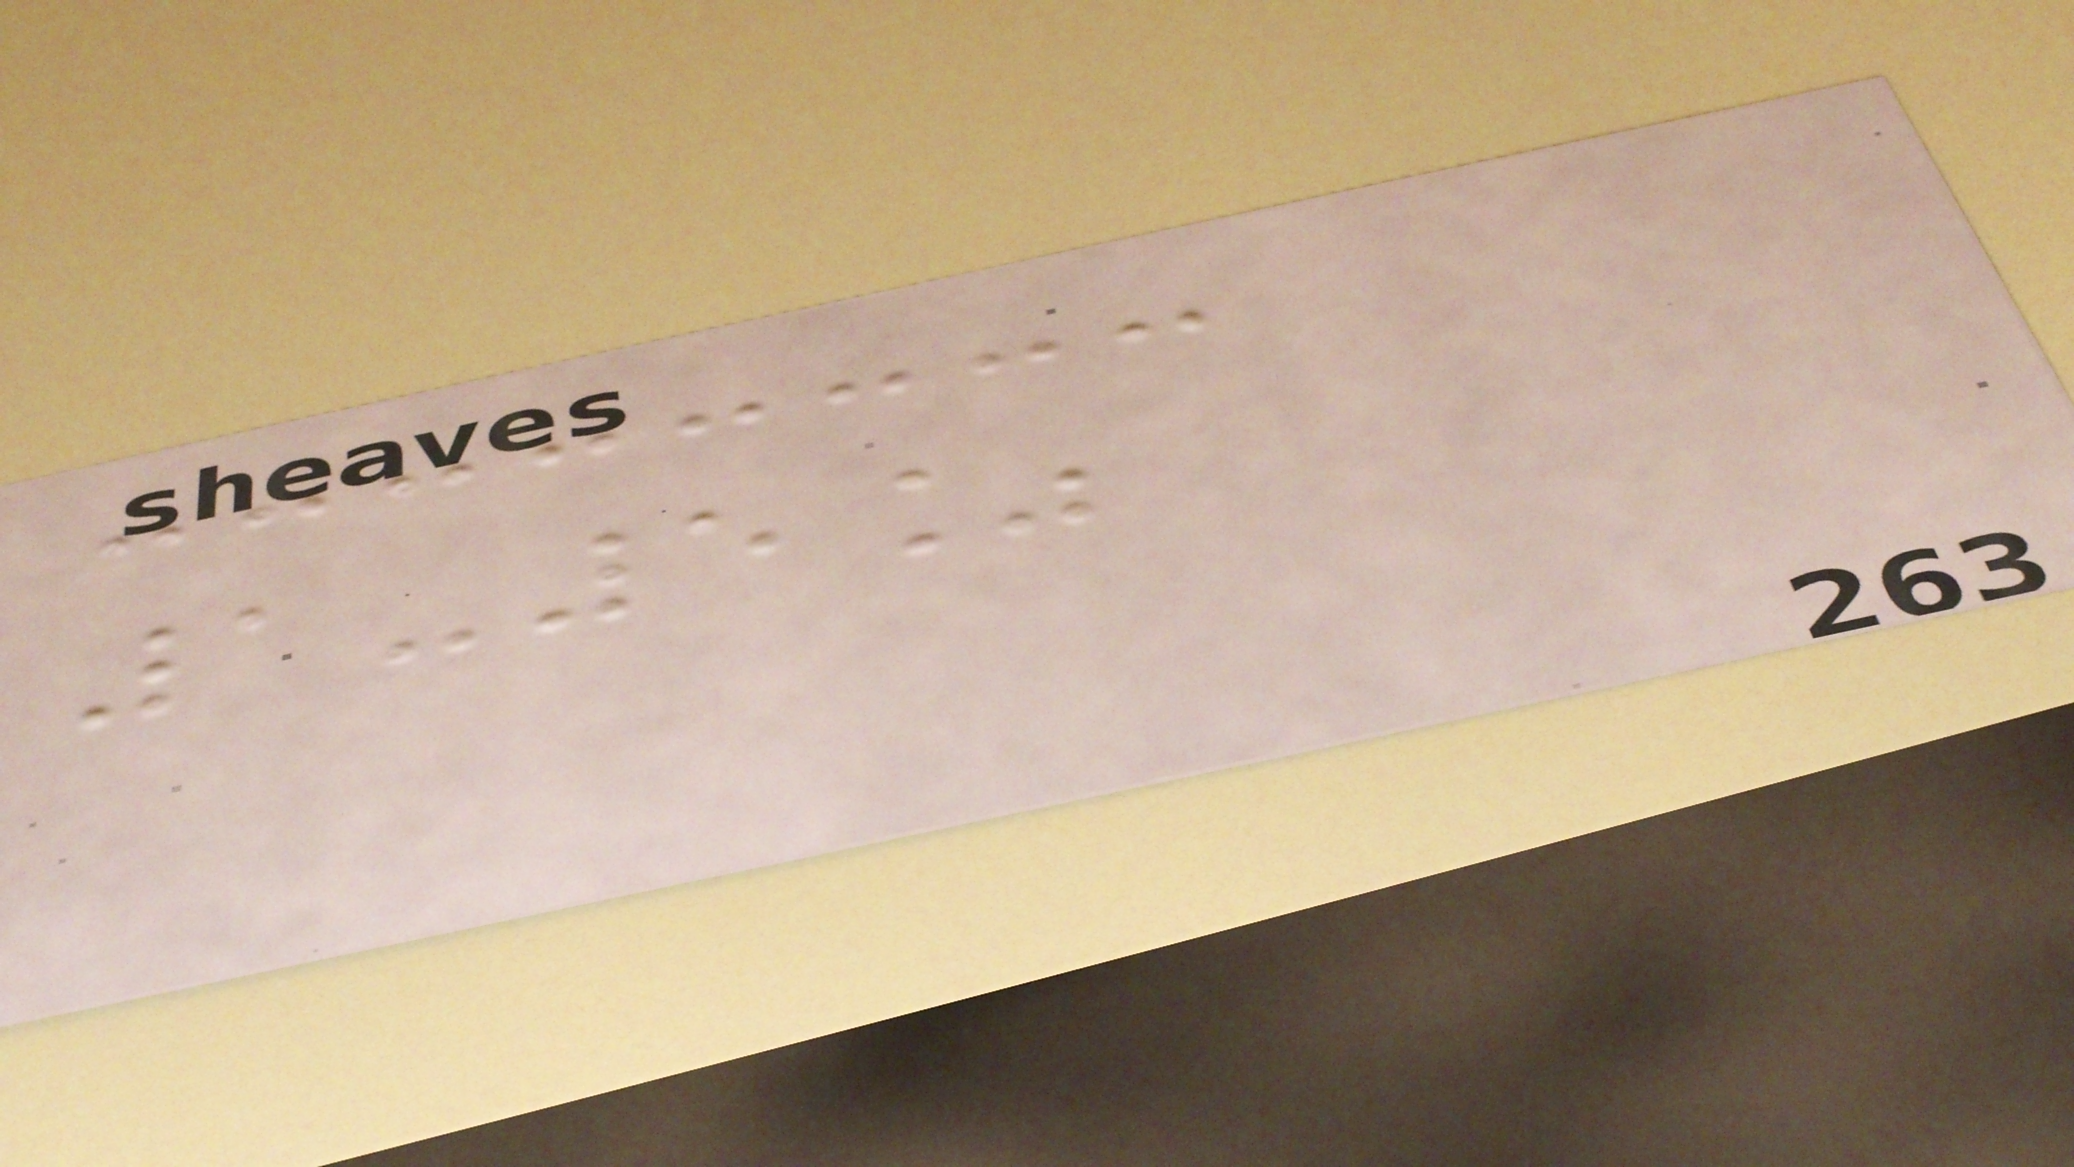1-5%
